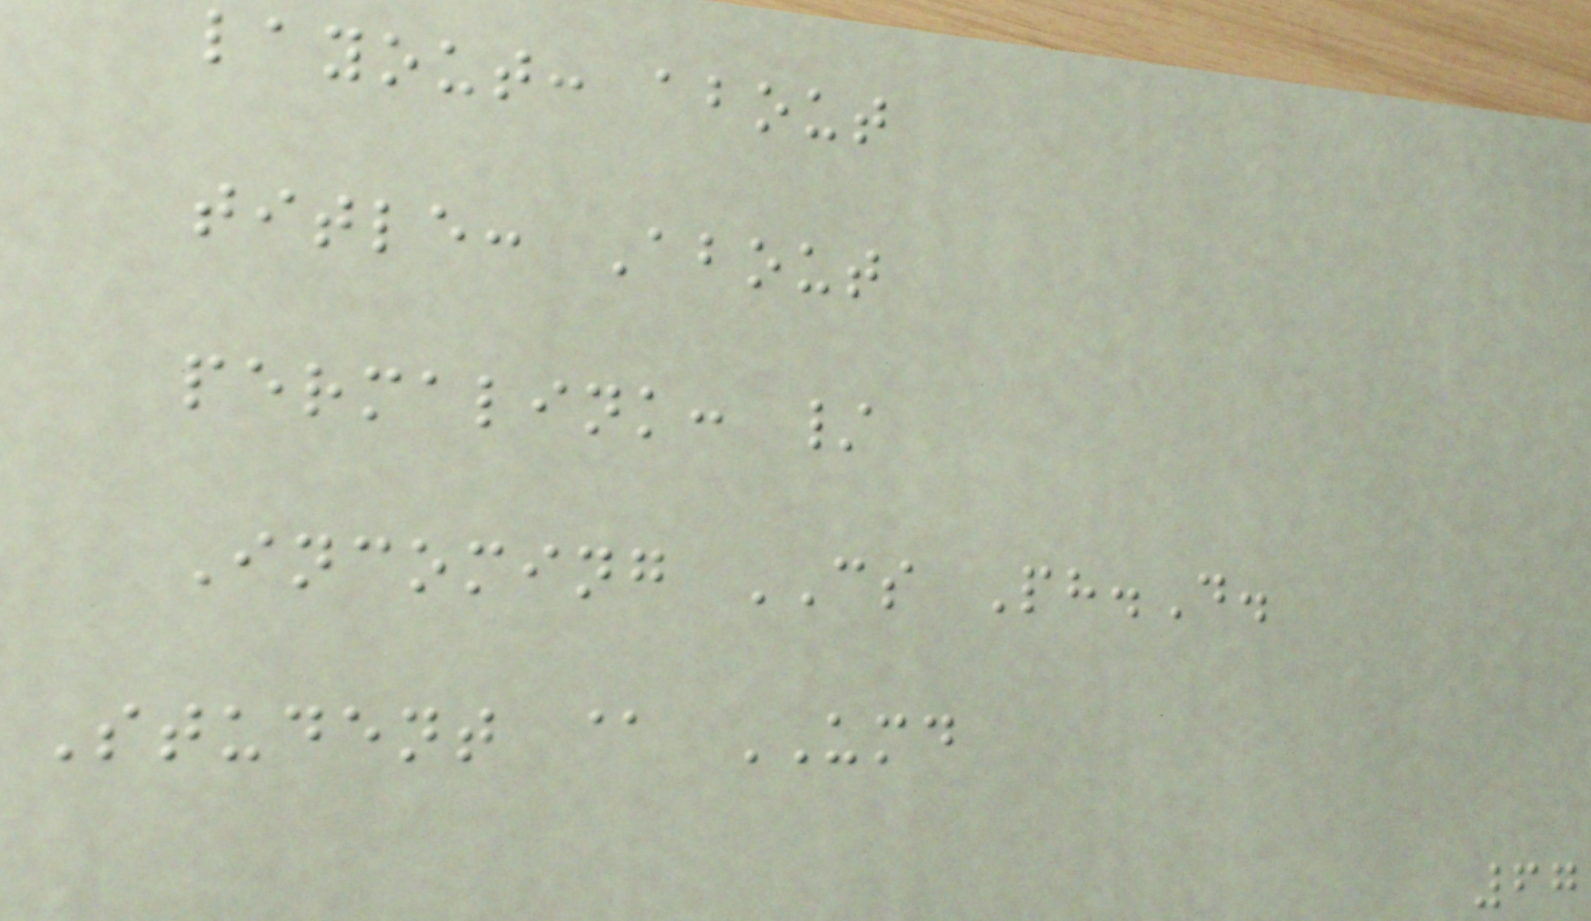layout: about
title: About
permalink: /
Incoming CS Ph.D.
Student @ UMD
67
